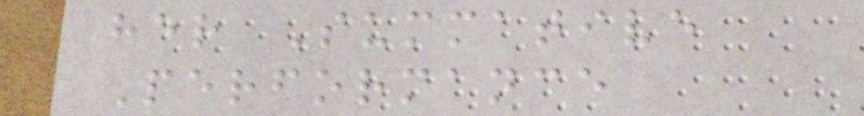her Summative
Performance
